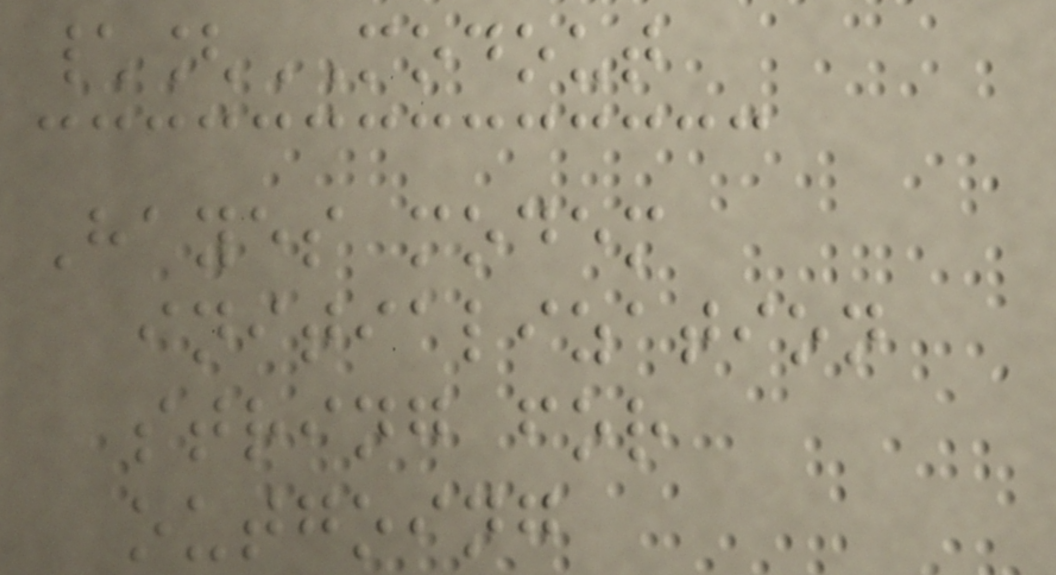\[MODOUT
Hayes modem
initialization
string for
outgoing
